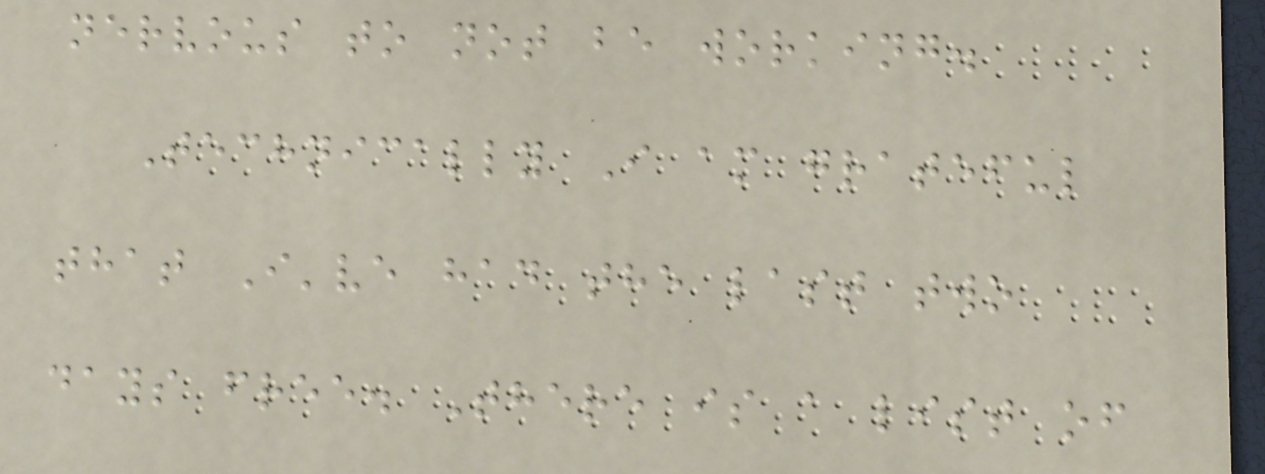nervous to not be working.
Technically I am grateful
that I've had the last two
days free. There is a list of
